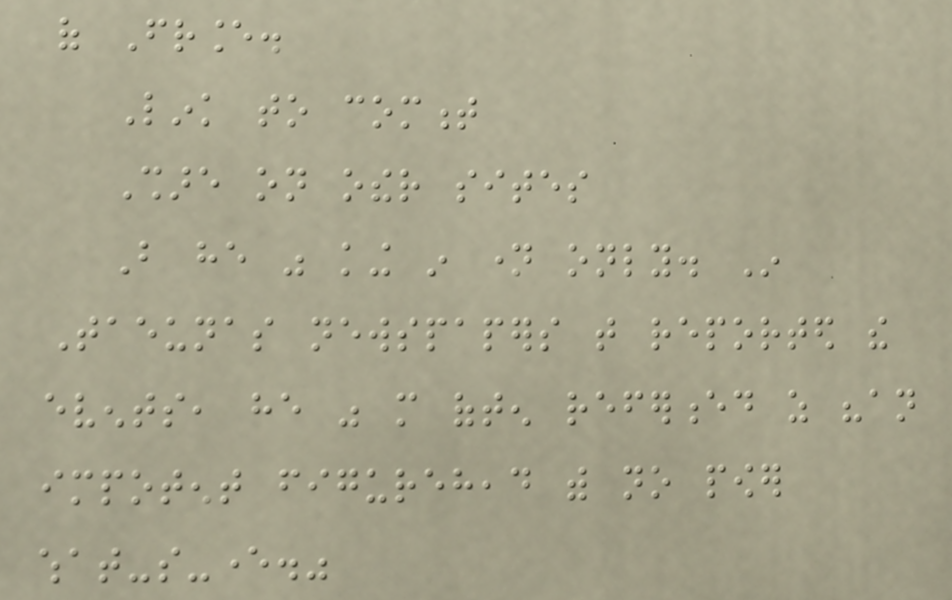of France.
Link to comment
Share on other sites
But he was king in name only. In
Taeunas newspapers that reported the
events, he was more often referenced as "an
impotent figurehead with no power
what-so-ever."
